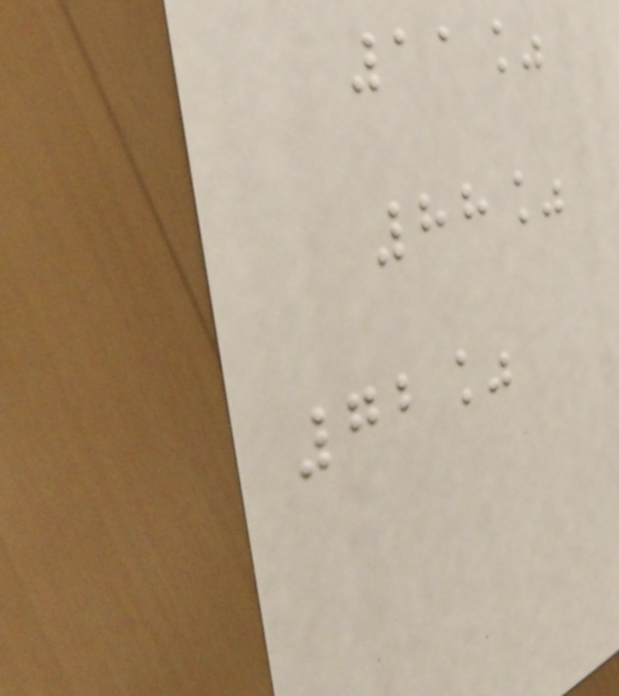11%
88%
72%
